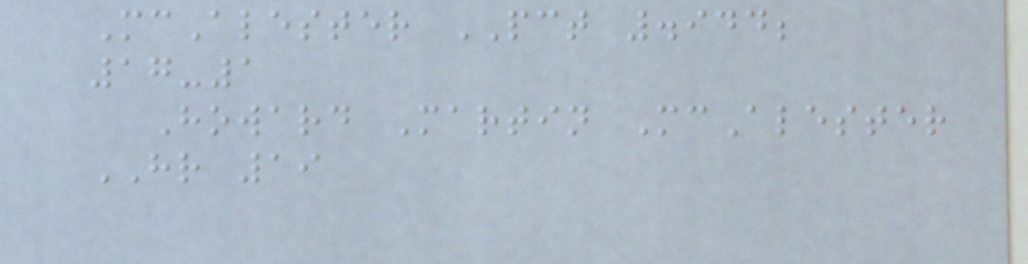McAlester PCT .944;
17-1
Howard Martin McAlester
HR 19
